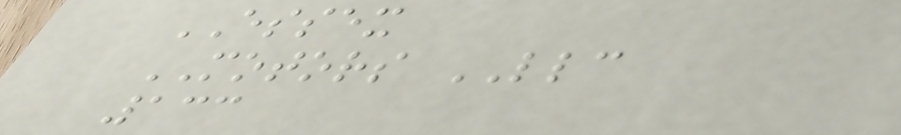ESSEX
MOTORS LLC
133
